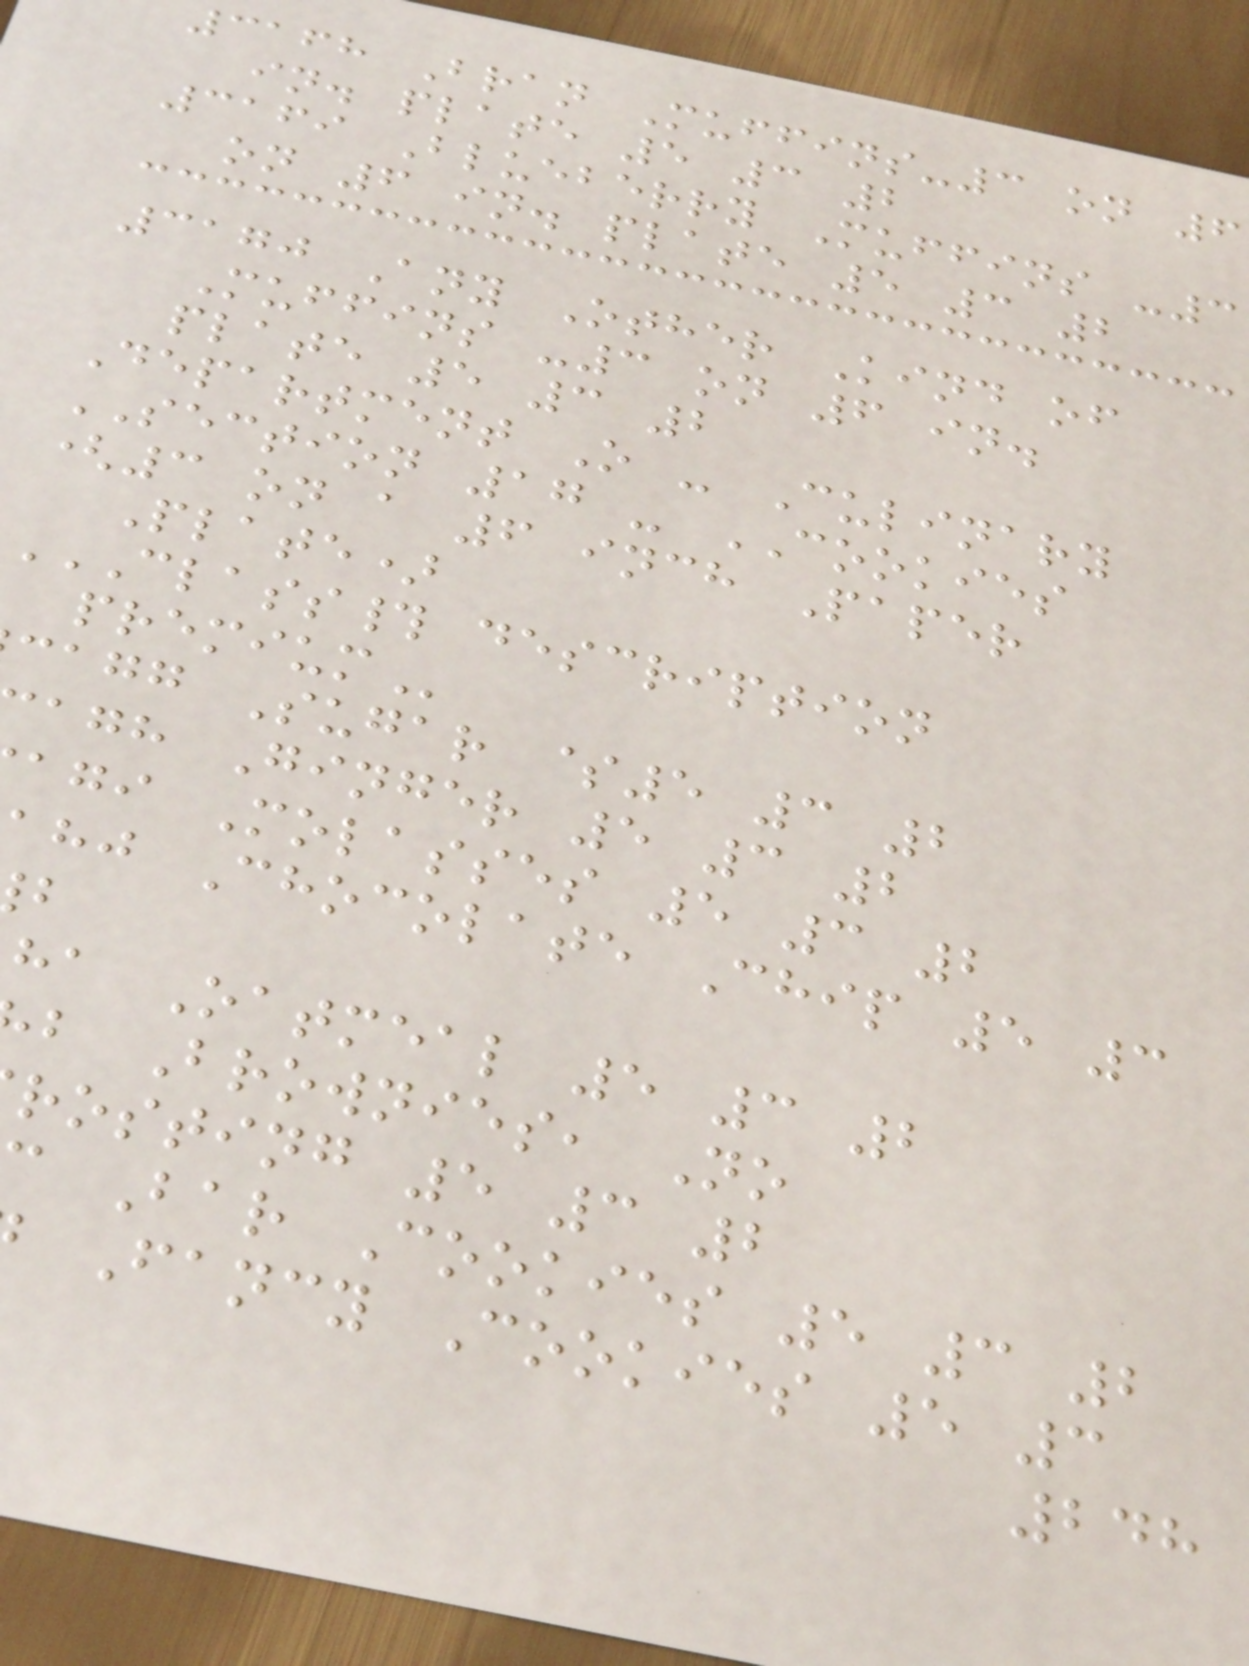3168 Bran Muffins-3 on 6
in. plate 5 3 2
3169 Blueberry Muffins -3
on 6 in. plate 5 3 2
3170 Any Other Kind of
Muffins -3 on 6 in.
plate 5 3 2
Department O - Culinary
SECTION 17 - COOKIES
(3 on a 6 inch Paper
Plate)
CLASS# DESCRIPTION
cagg Sugar $5 3 2
agh Ginger 5 3 2
agi Molasses 5 3 2
hj Chocolate Chip 5 3
ha Oatmeal 5 3 2
b Brownies, No
rosting 5 3 2
Bar Cookies 5 3 2
Fancy Cookies 5 3
248
